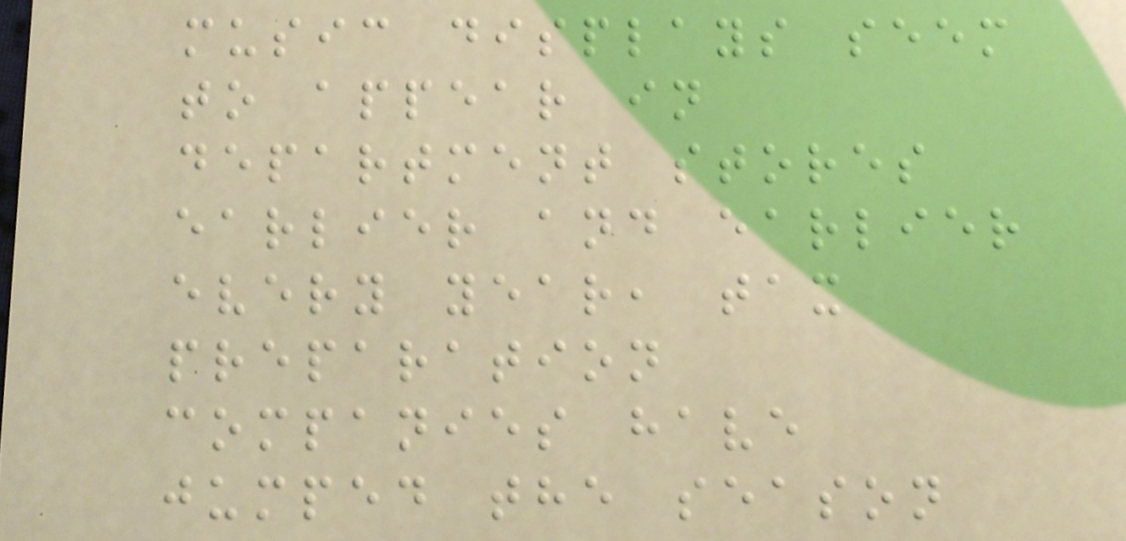music displays seem
to appear in
department stores
earlier and earlier
every year, tax
preparation
companies have
jumped the season
